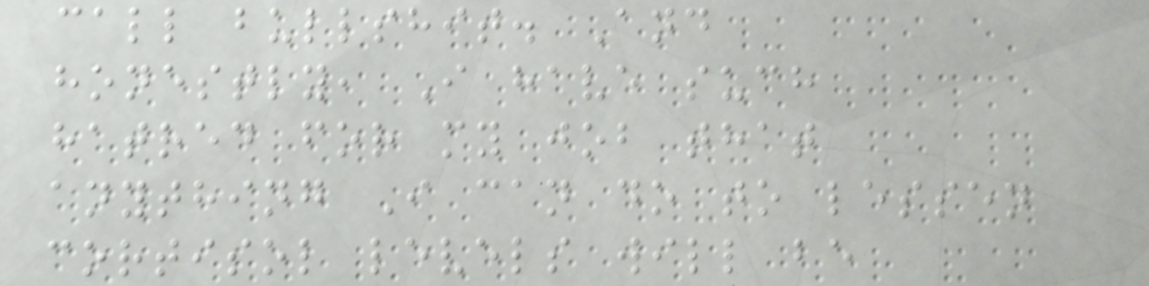call bullshit. And
honestly, I have such
hatred for my job that
anything I can do to lessen
cortisol levels will be
